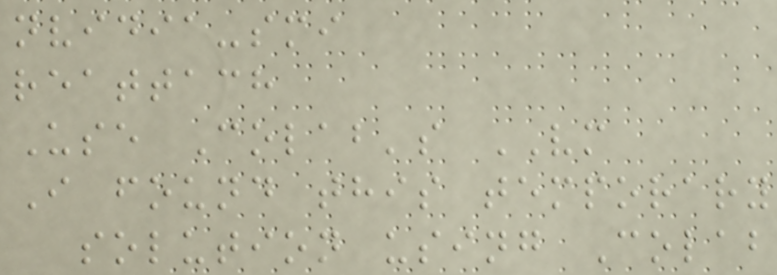nvidia-smi
reattach
Use Colab's VM
I found this temporary
solution using Colab
